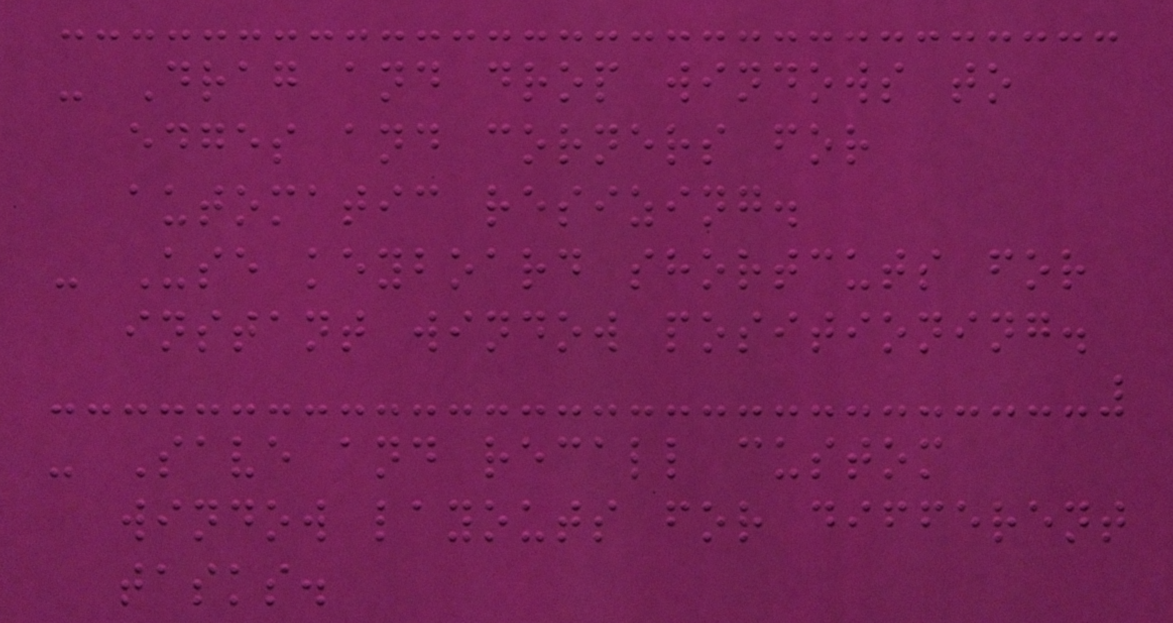- Drag and drop windows to
edges and corners for
automatic resizing.
- Use keyboard shortcuts for
instant window positioning.
- Save and recall custom
window layouts for different
tasks.
